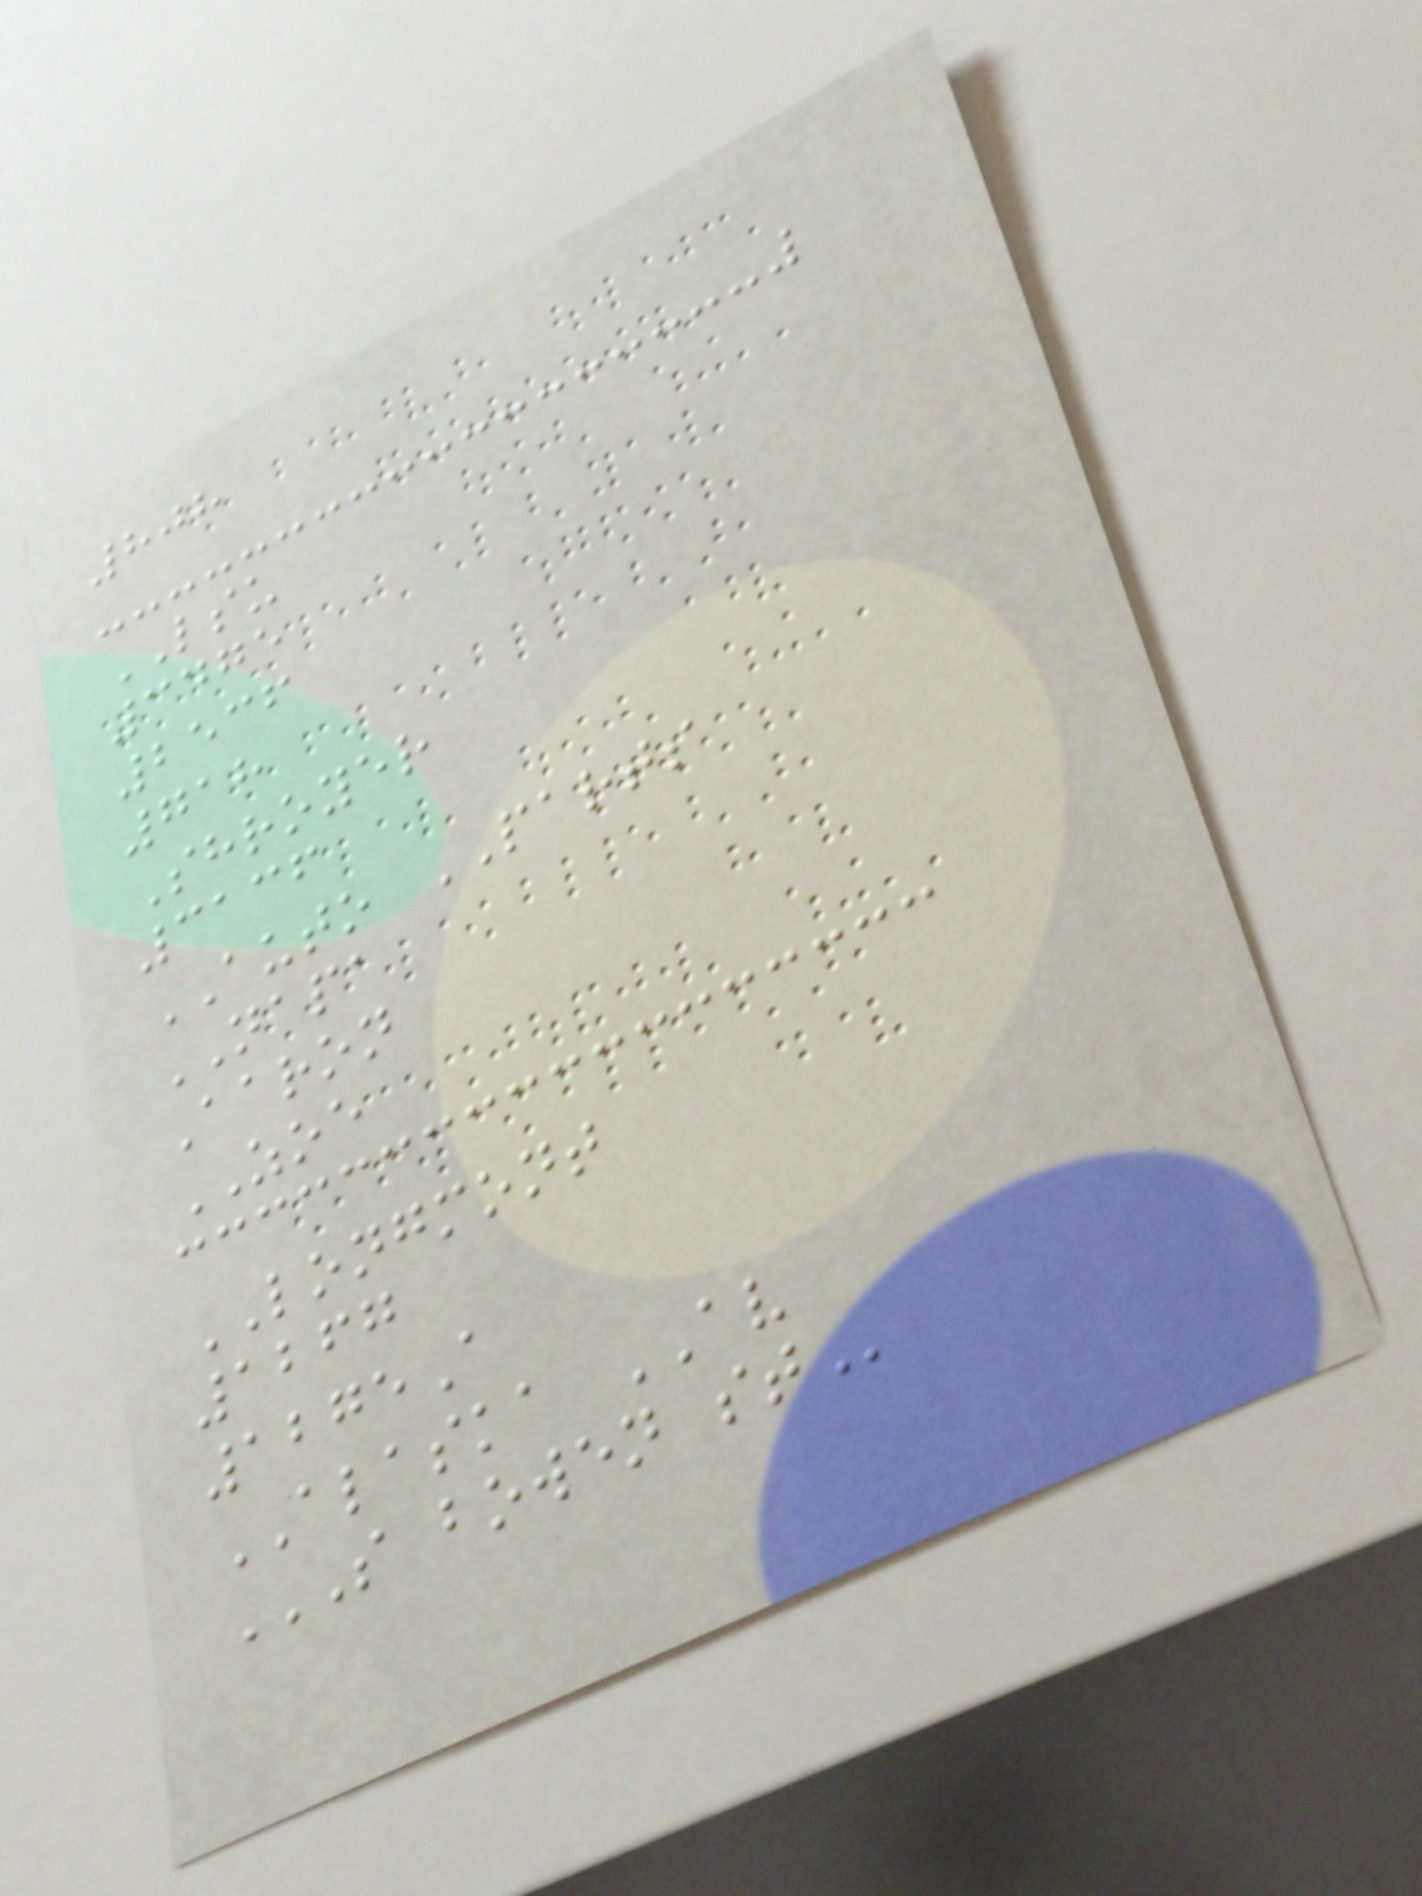808
LSU
3475
2536
718
Shroyer
3136
AUTO PARTS
NAPA
Aaron
ZOE
LONGMONT
1267
1275A
ALASKA AV
S BOWEN ST
